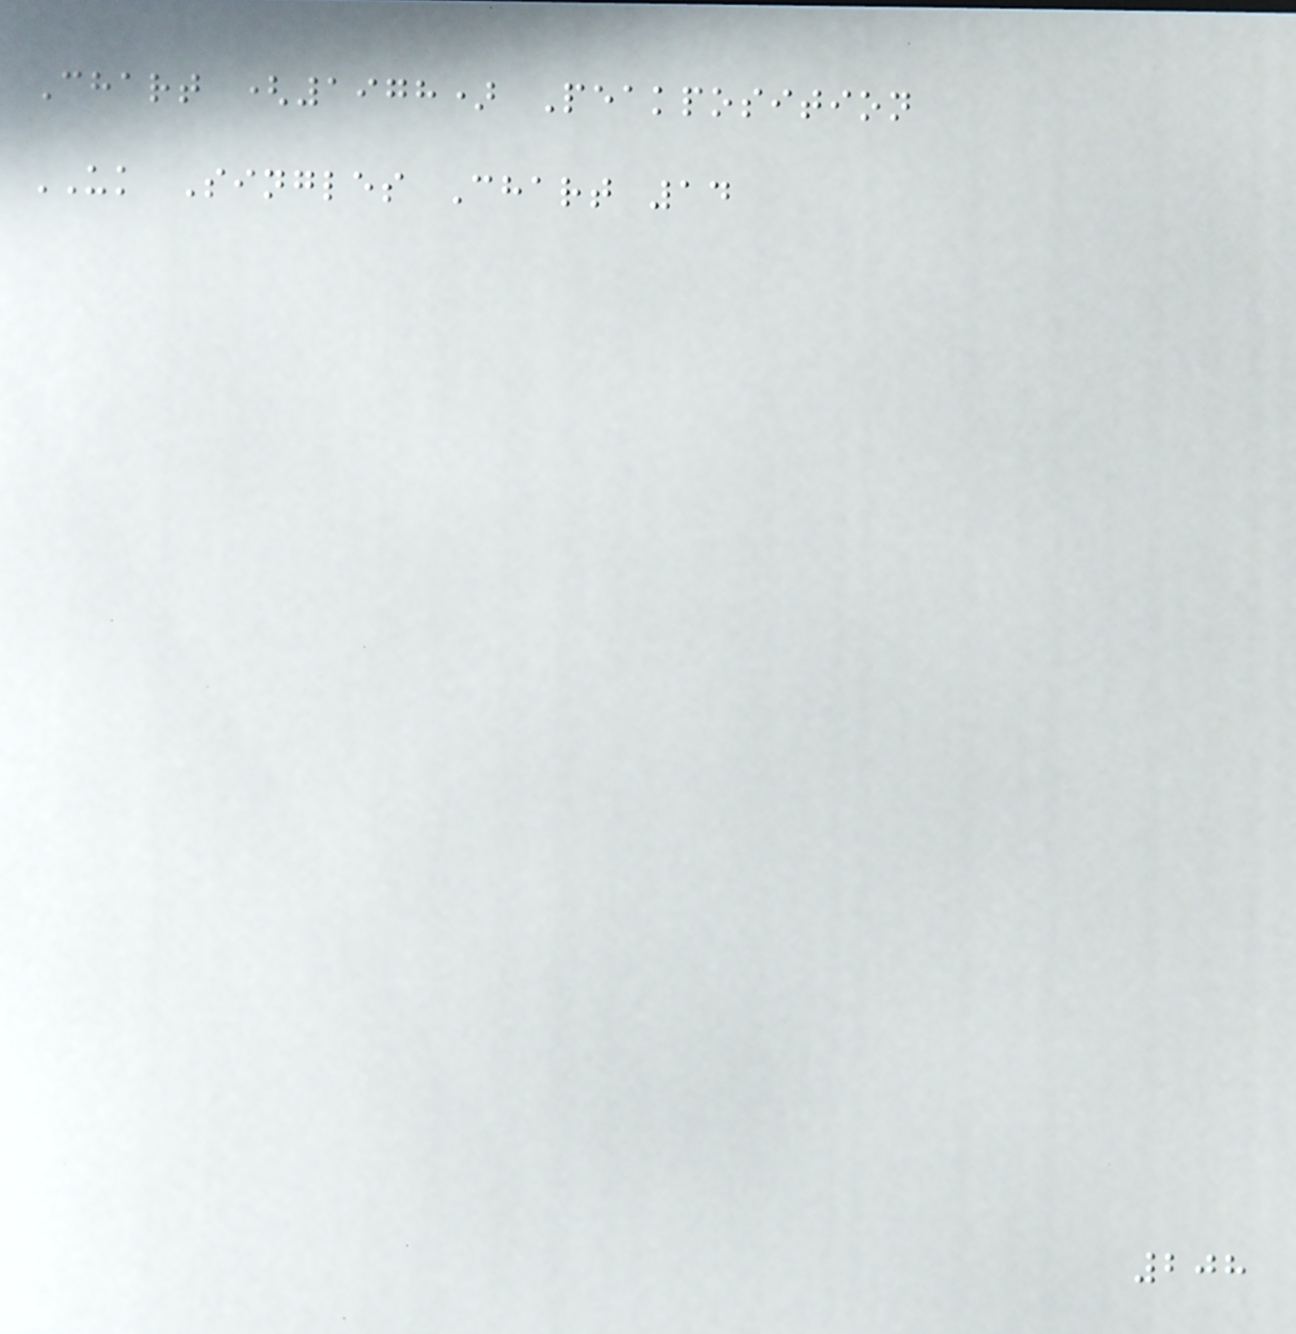Chart (1978) Peakposition
UK Singles Chart 14
208
